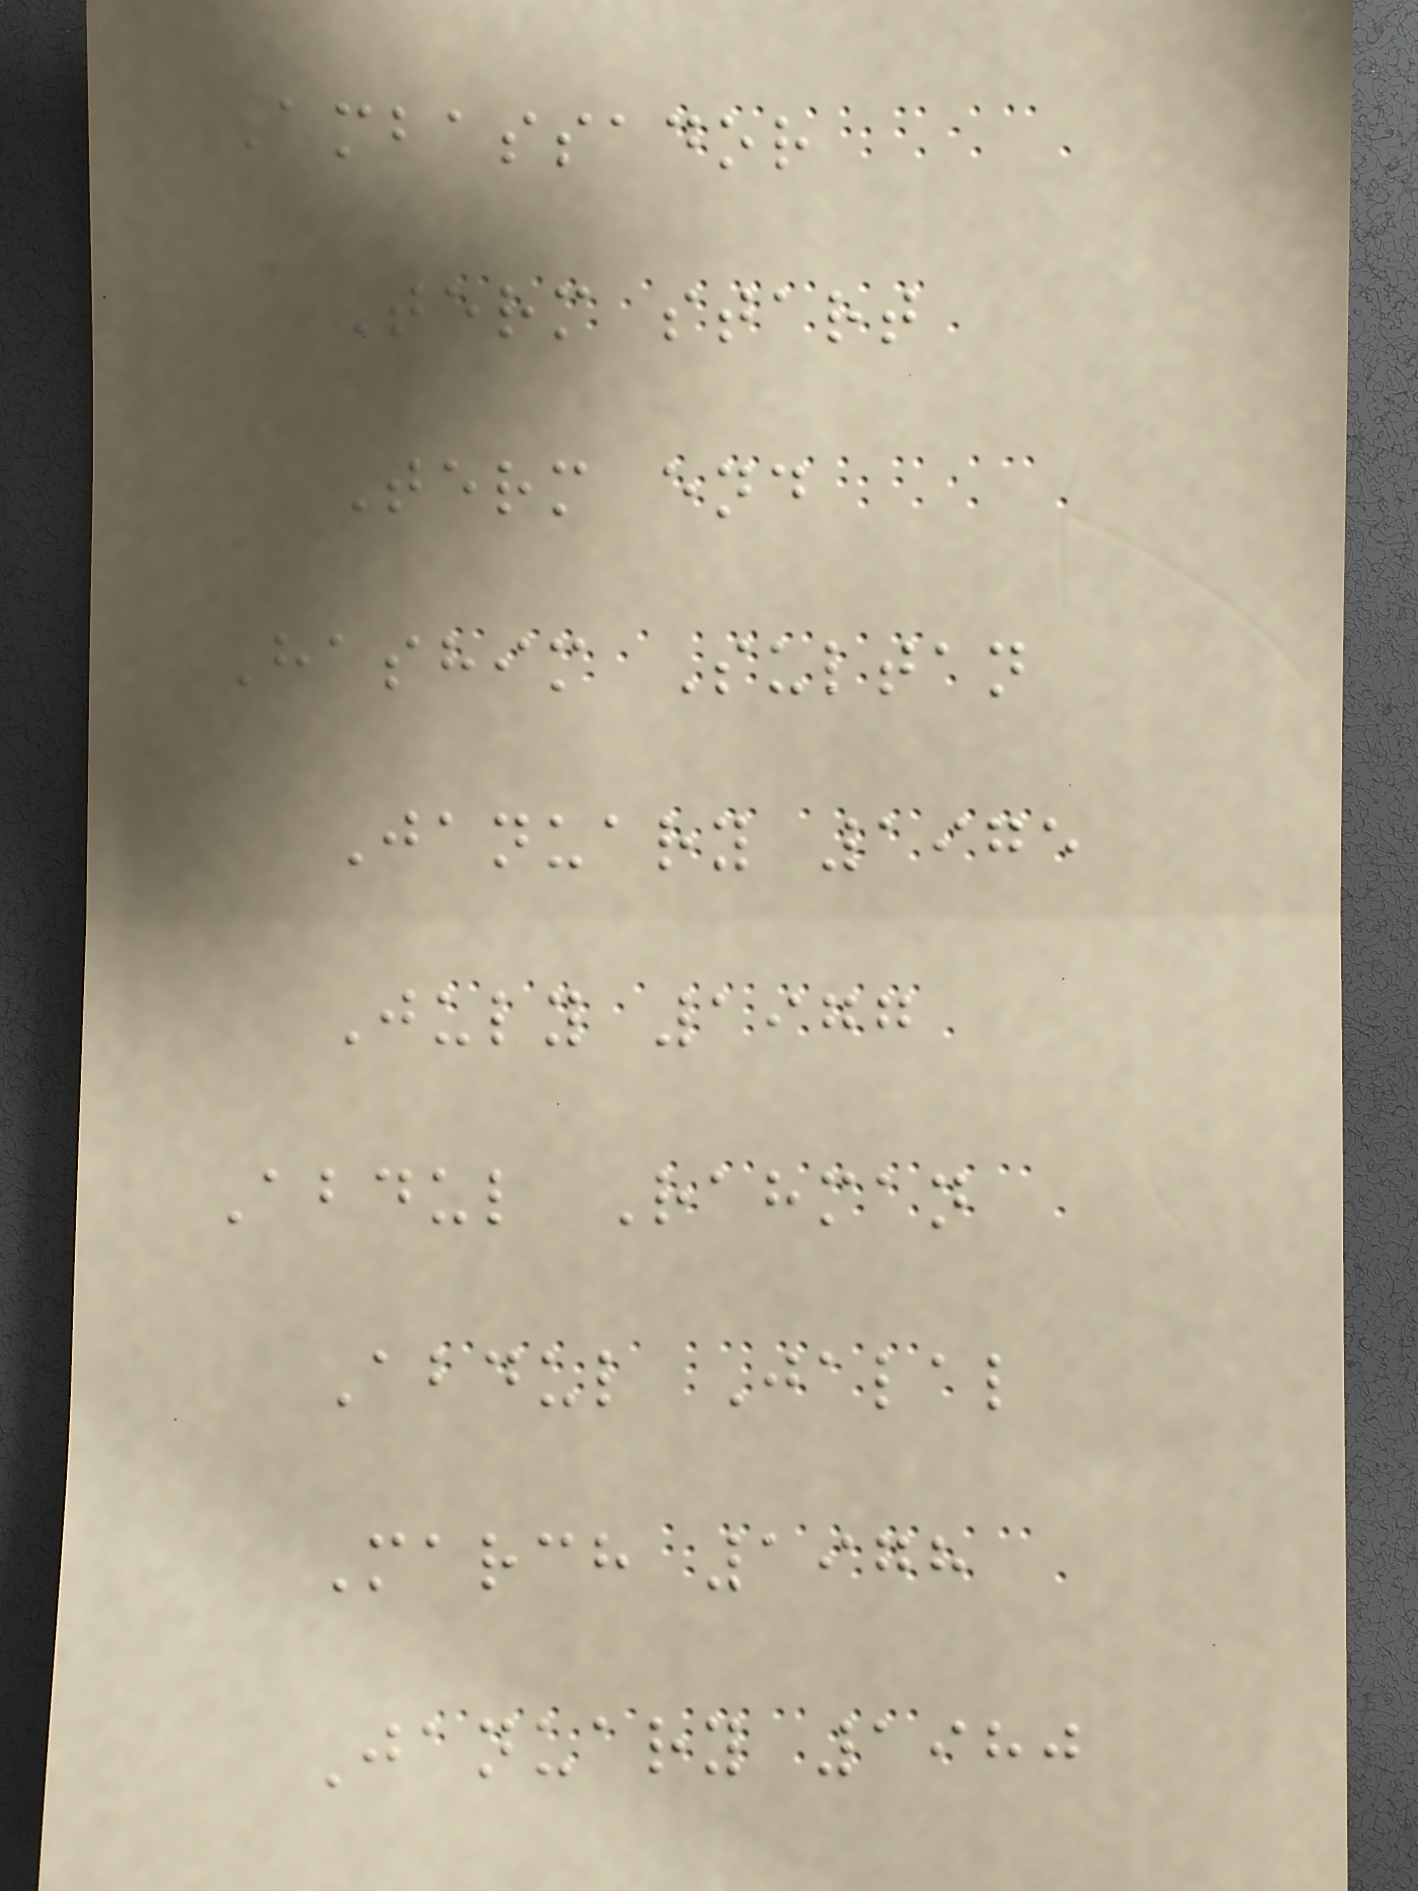Ambassador
Term start
Term end
Hashim Sultan
January 1975
July 1977
Abdul Rahman
Abdul Jalal
March 1978
January 1980
